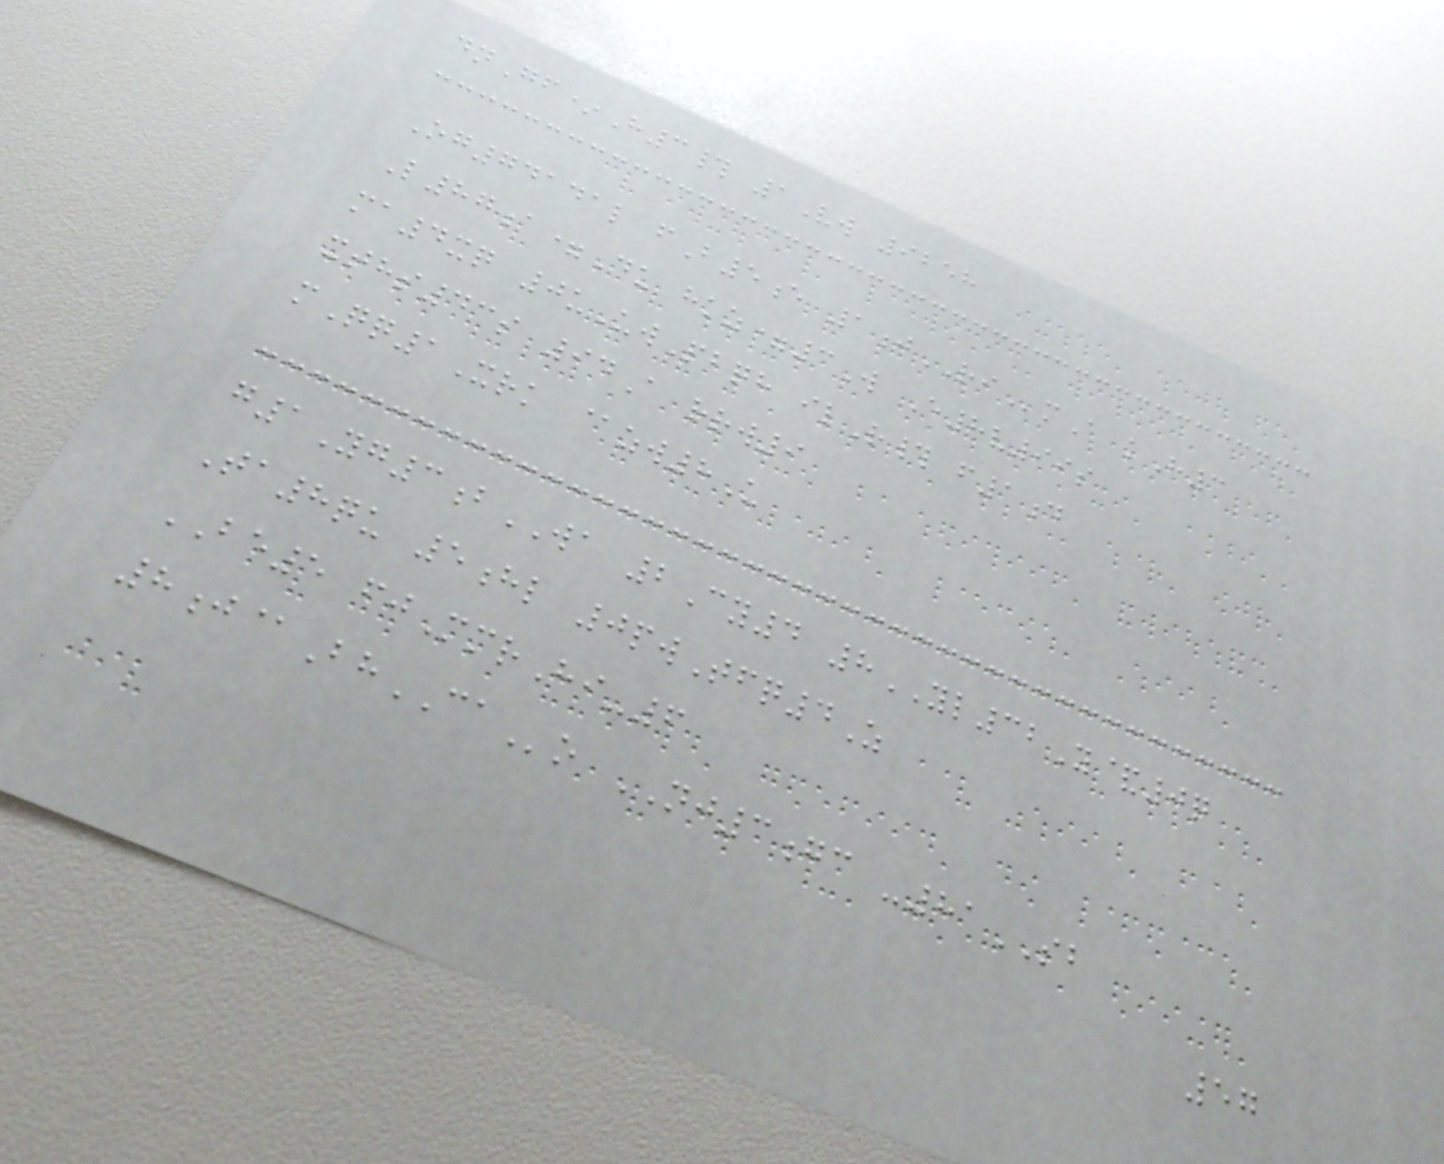dnGf*H3# 1Vw 9258
Og74141l fB5e 1jRImA kH3
L87a=Du hkz=3W E8v99s
ma4xq 0uUwPbqh ilR# f1d
xths43s 94A rrw9
mQq1Xrk @zw8U
g1Yg3bWA 2Cy4 8YL32Y&0q
Ta8qu 5hl 0pwTfq4Z
BE5 fjMmrHi-6
8j@BhCAo NJ3gc -81SB
57
